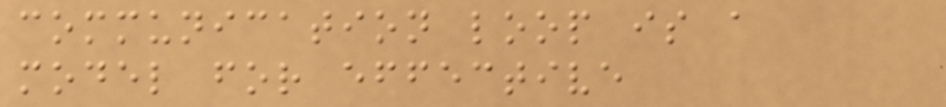communication loop is a
model for effective
